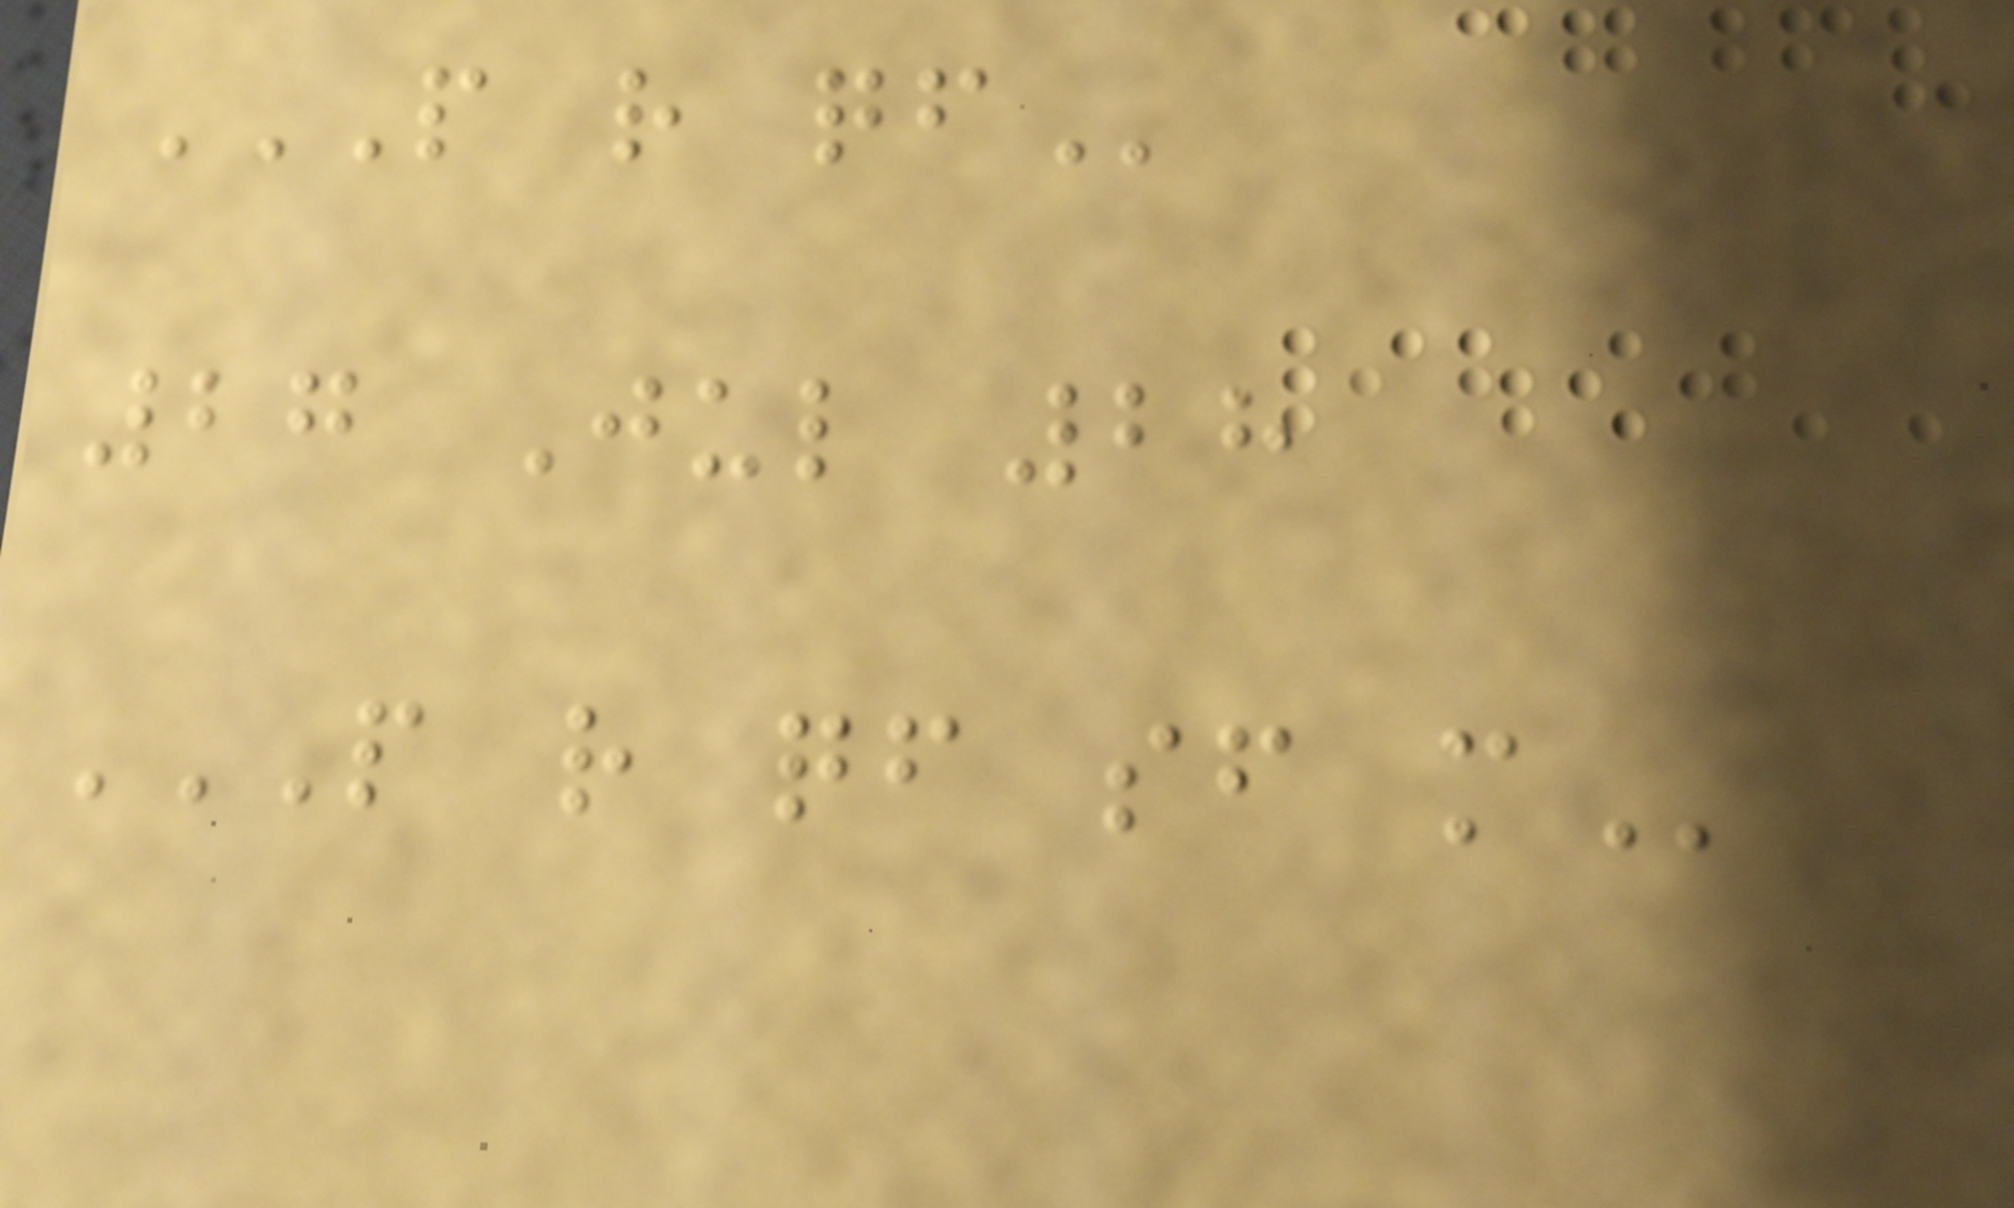P R QF
27 Jul 28
P R QF SF M
